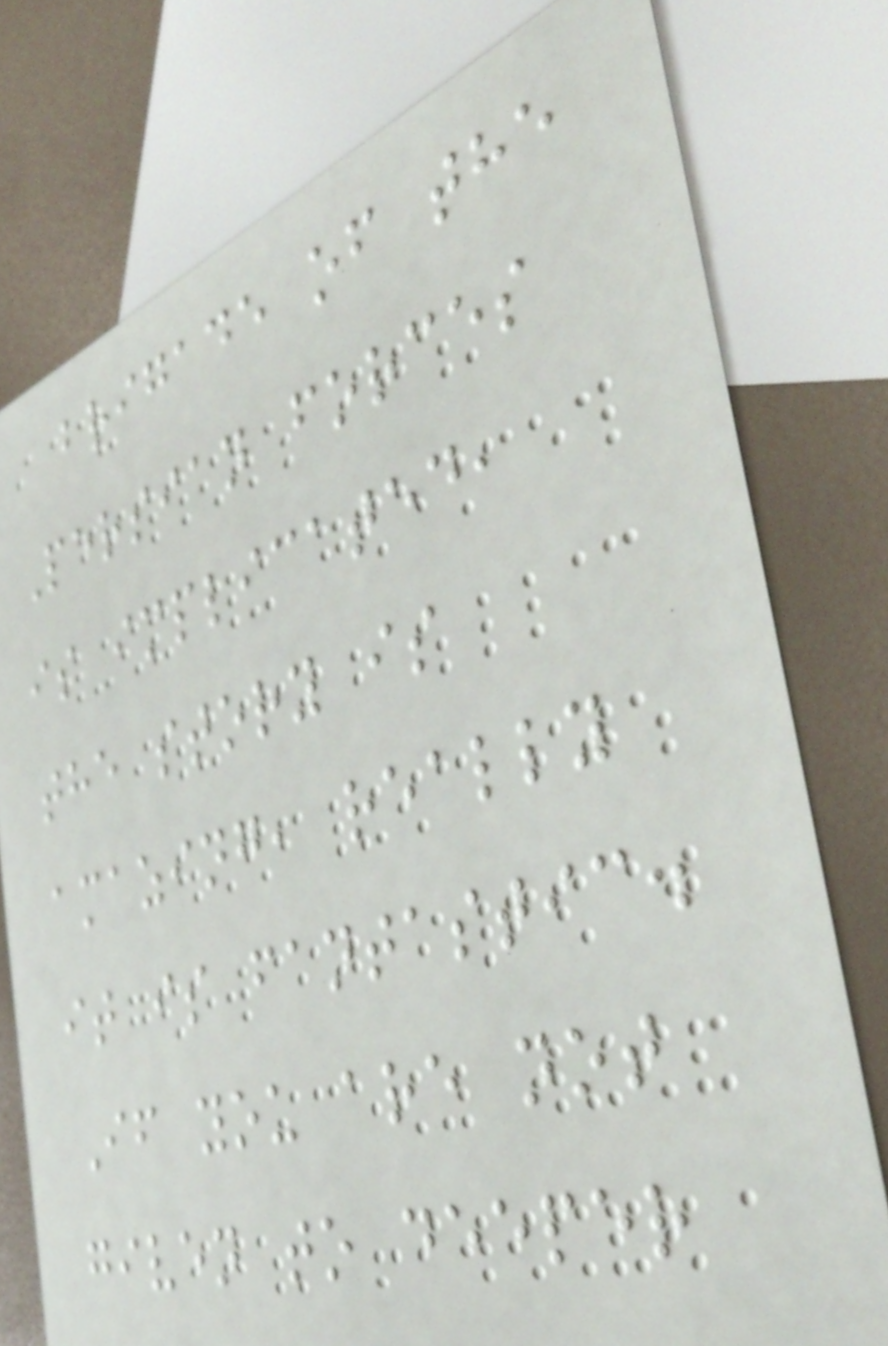brigade of the
Persian forces
is implicated,
the story is
amazing, really
it is fantastic.
If you are not
given to deeper
